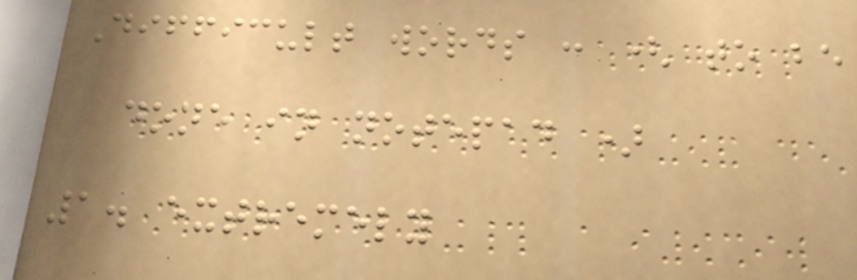Difficult words : ( to be
done in notepad )
1. extremely
